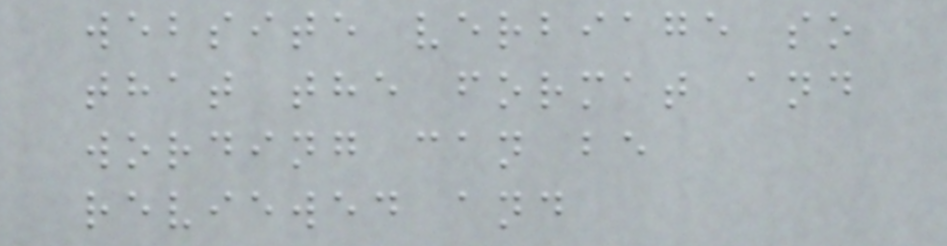website verbiage so
that the format and
wording can be
reviewed and
